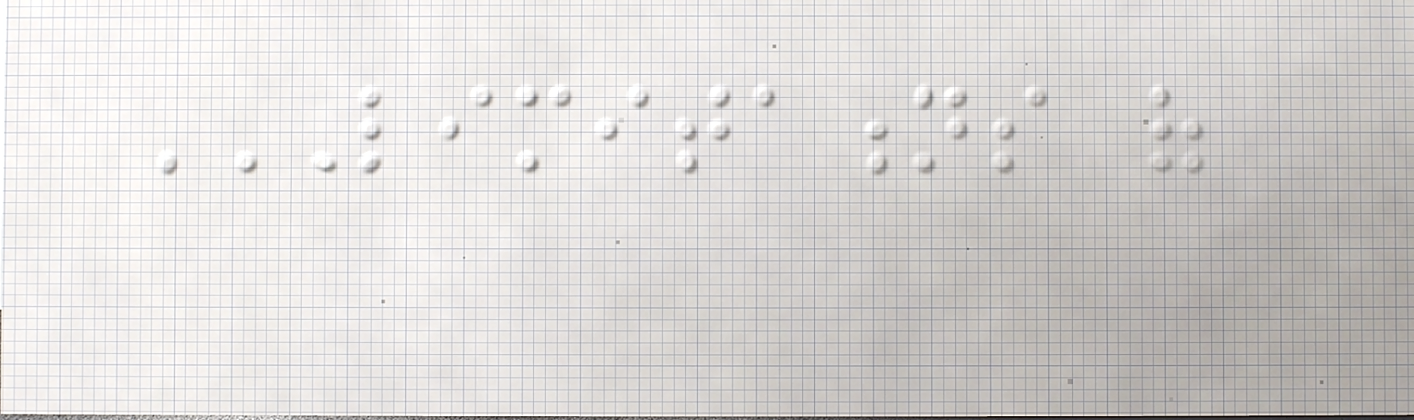LIMITATIONS OF
